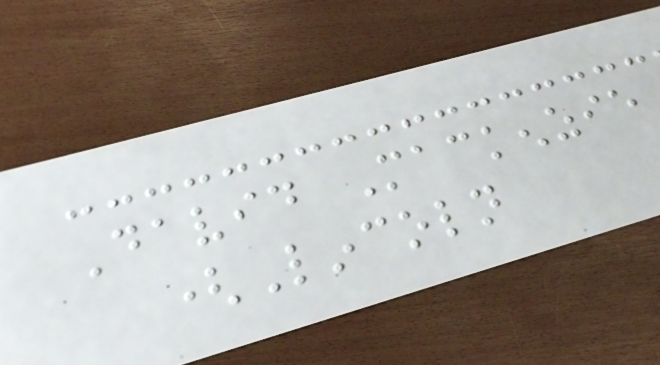David Mackenzie
(Lincoln
